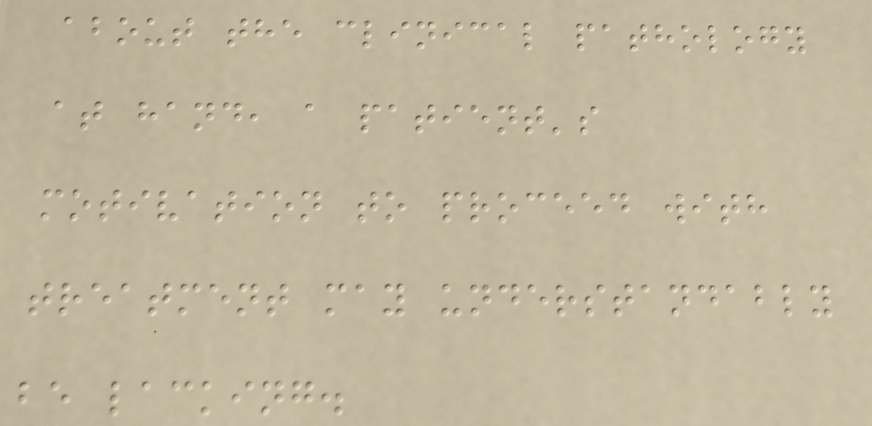about the clinical pathology
at hand, a patient's
motivation to proceed with
treatment may understandably
be lacking.
